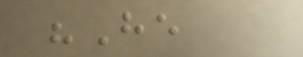"He
